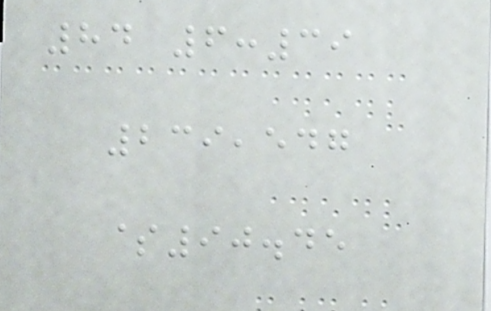84 6:39
239,547
$90.45
